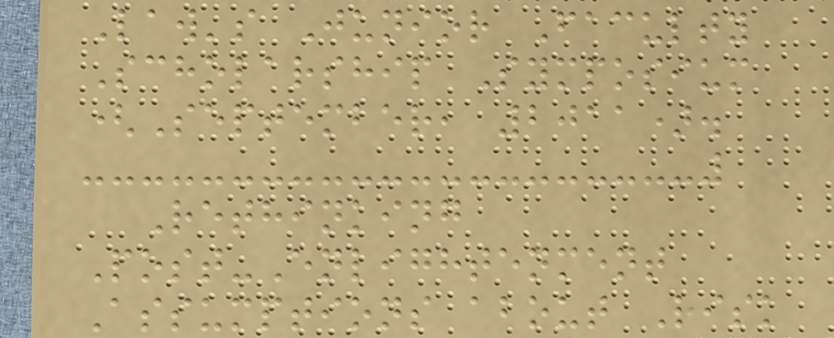Law's Junior Faculty
Scholarship Symposium
(September, 2011).
Rethinking
Post-Enlightenment
Assumptions about Risk
